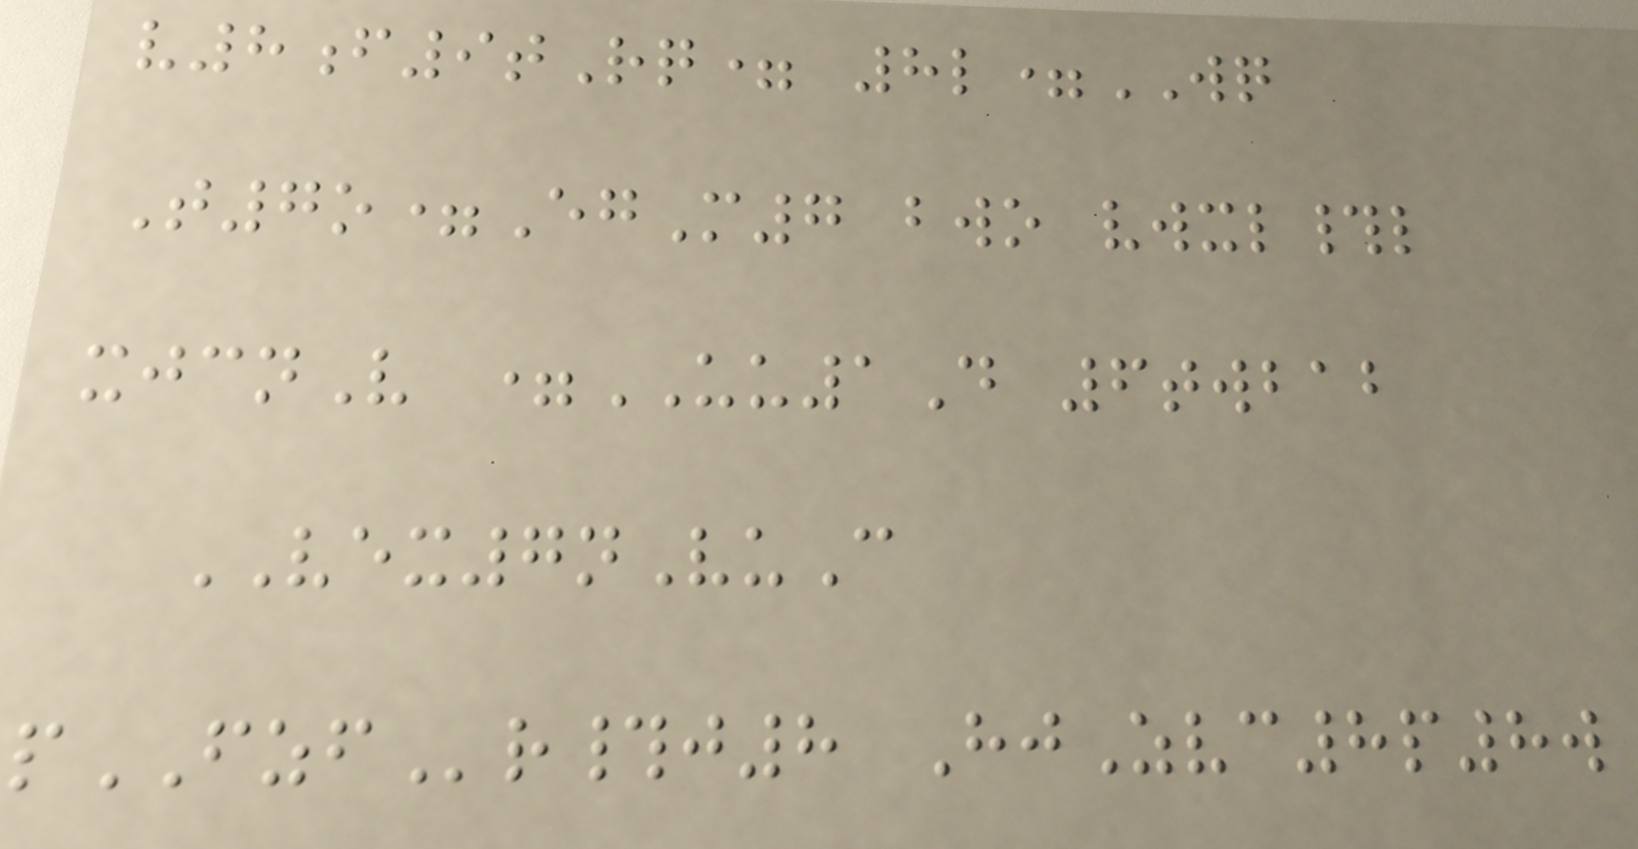v8f9tRq= 8l=WQ
T7o=EgM7 bwo vwxl#l
xjcnV =UU1D 6twbab
VEX7nVuC
pFZFr#j8 HjZvc8p8w
